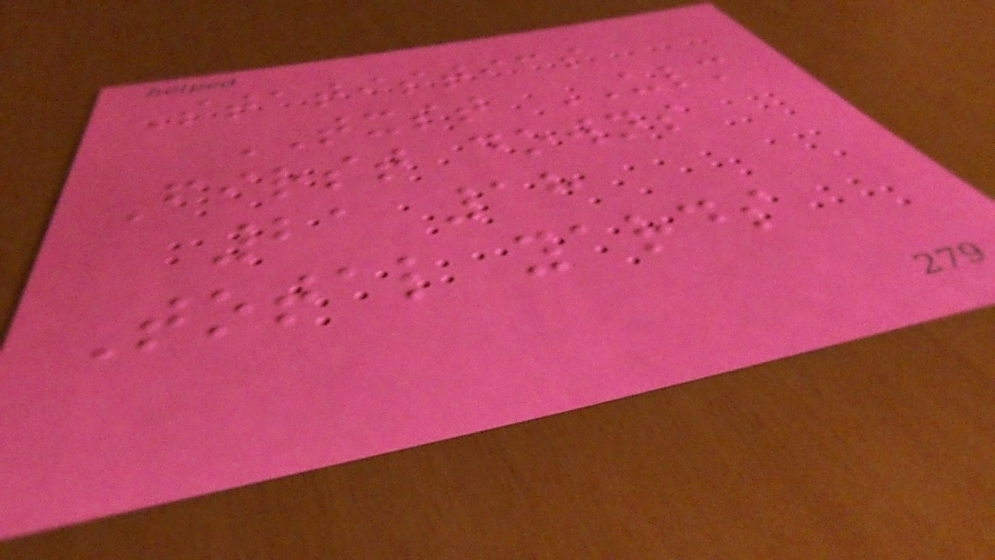Statistics
TXST ULM
First downs
21 18
Total yards
